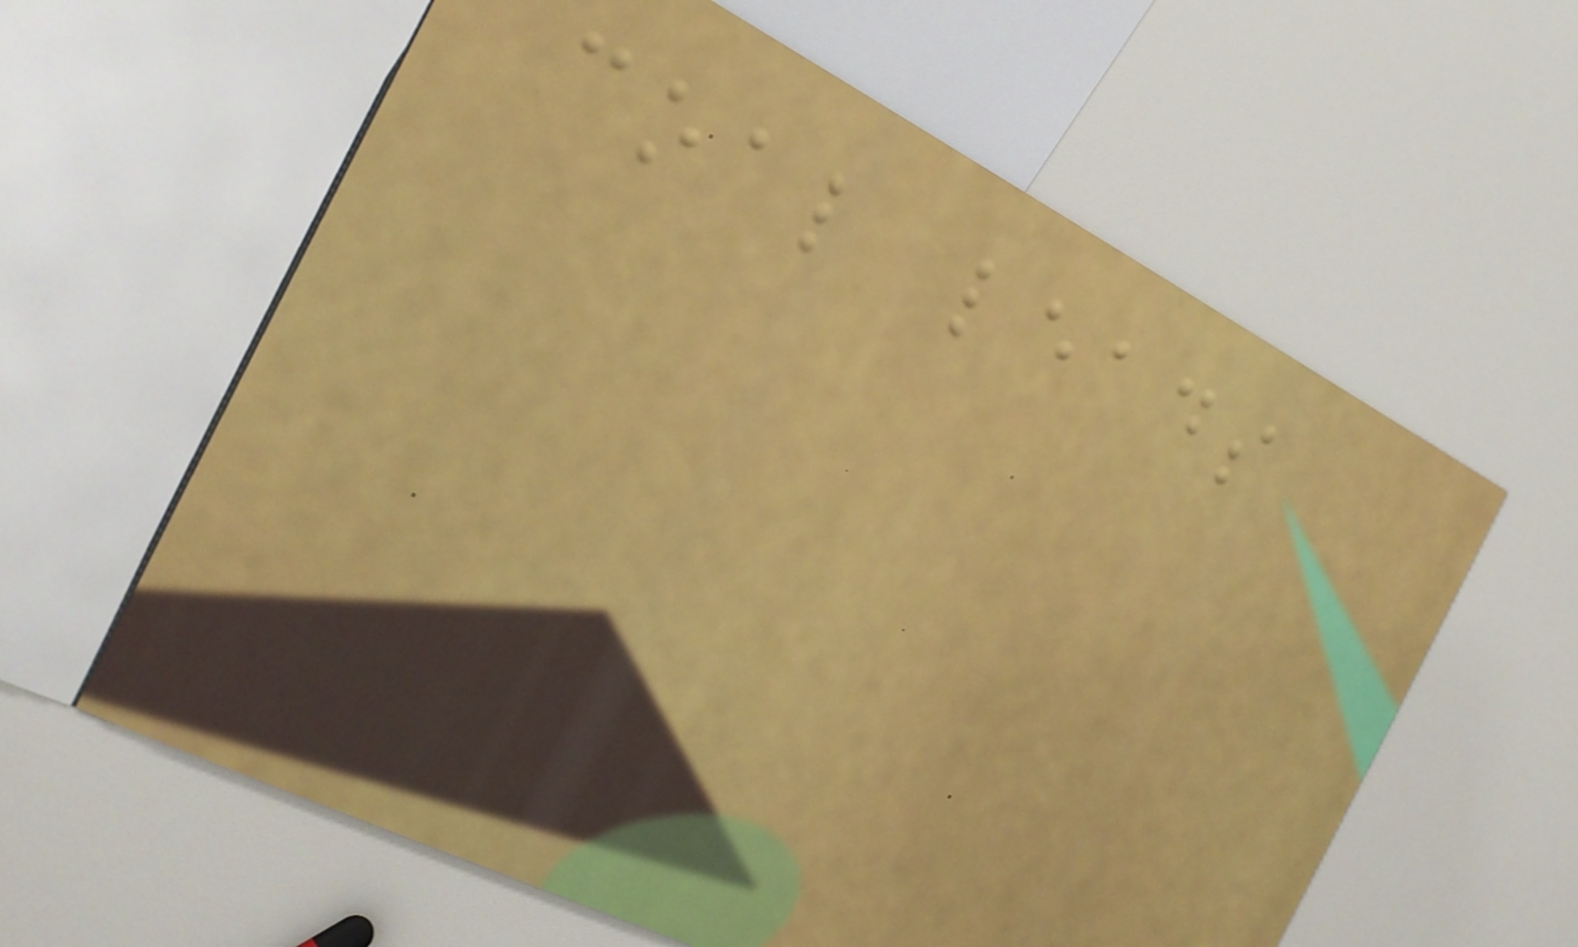coal leads
